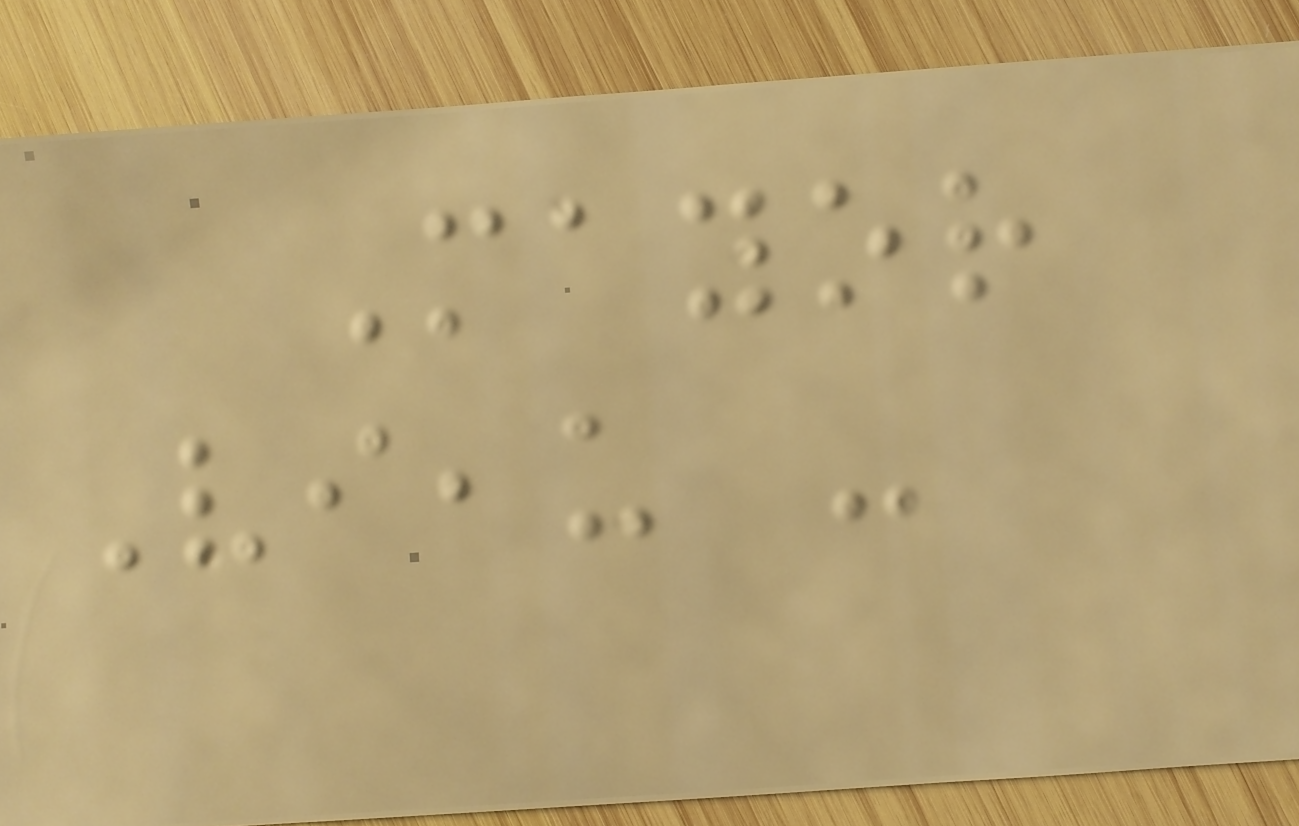Mayor
Vieau -
